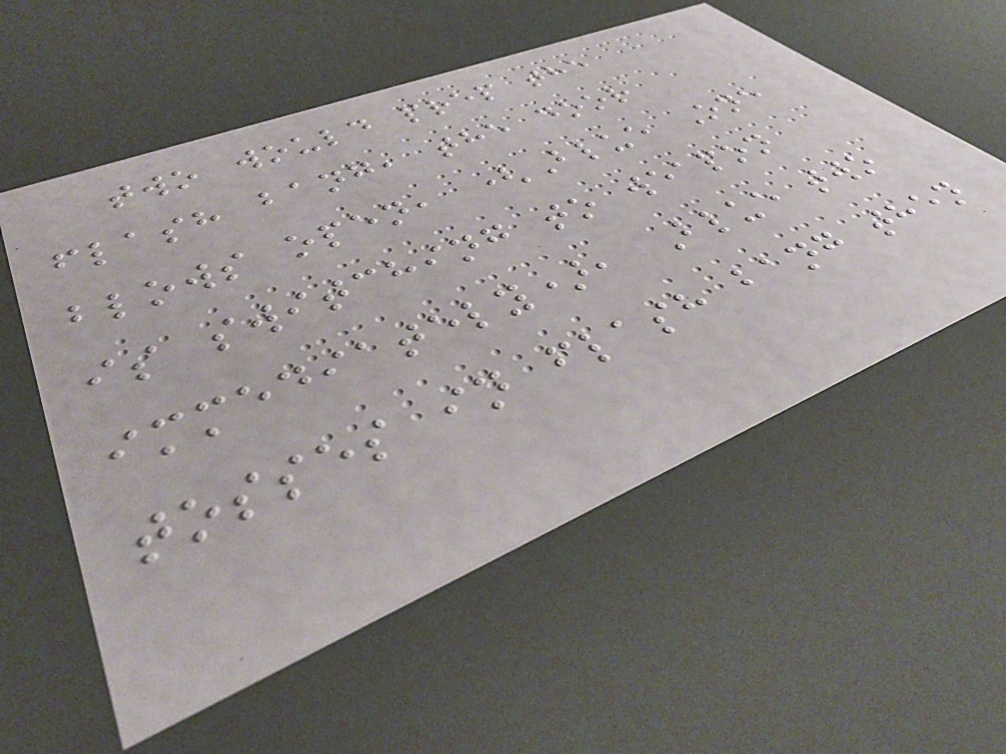two would prep the
flash bang, the door
blows open, (Blue One
is switching to weapon
immediately), Blue two
tosses in flash bang then
